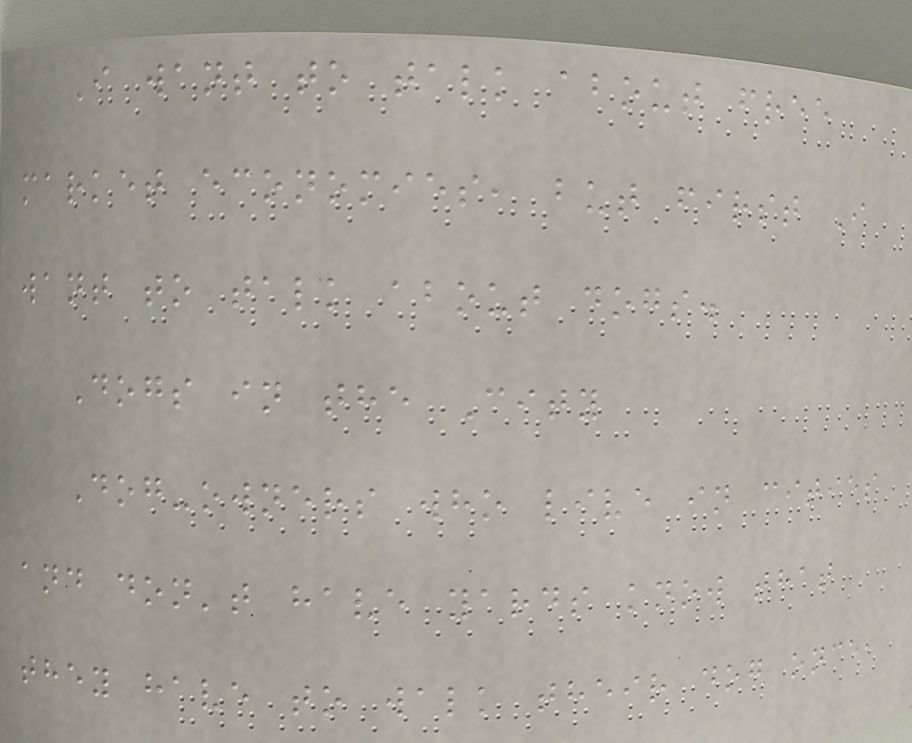I want to talk about free
market economies, but first I
want to talk about dogs.
Dogs in the City
Dog-owners who live in cities
and don't have yards know that
they have to walk their dog once,
